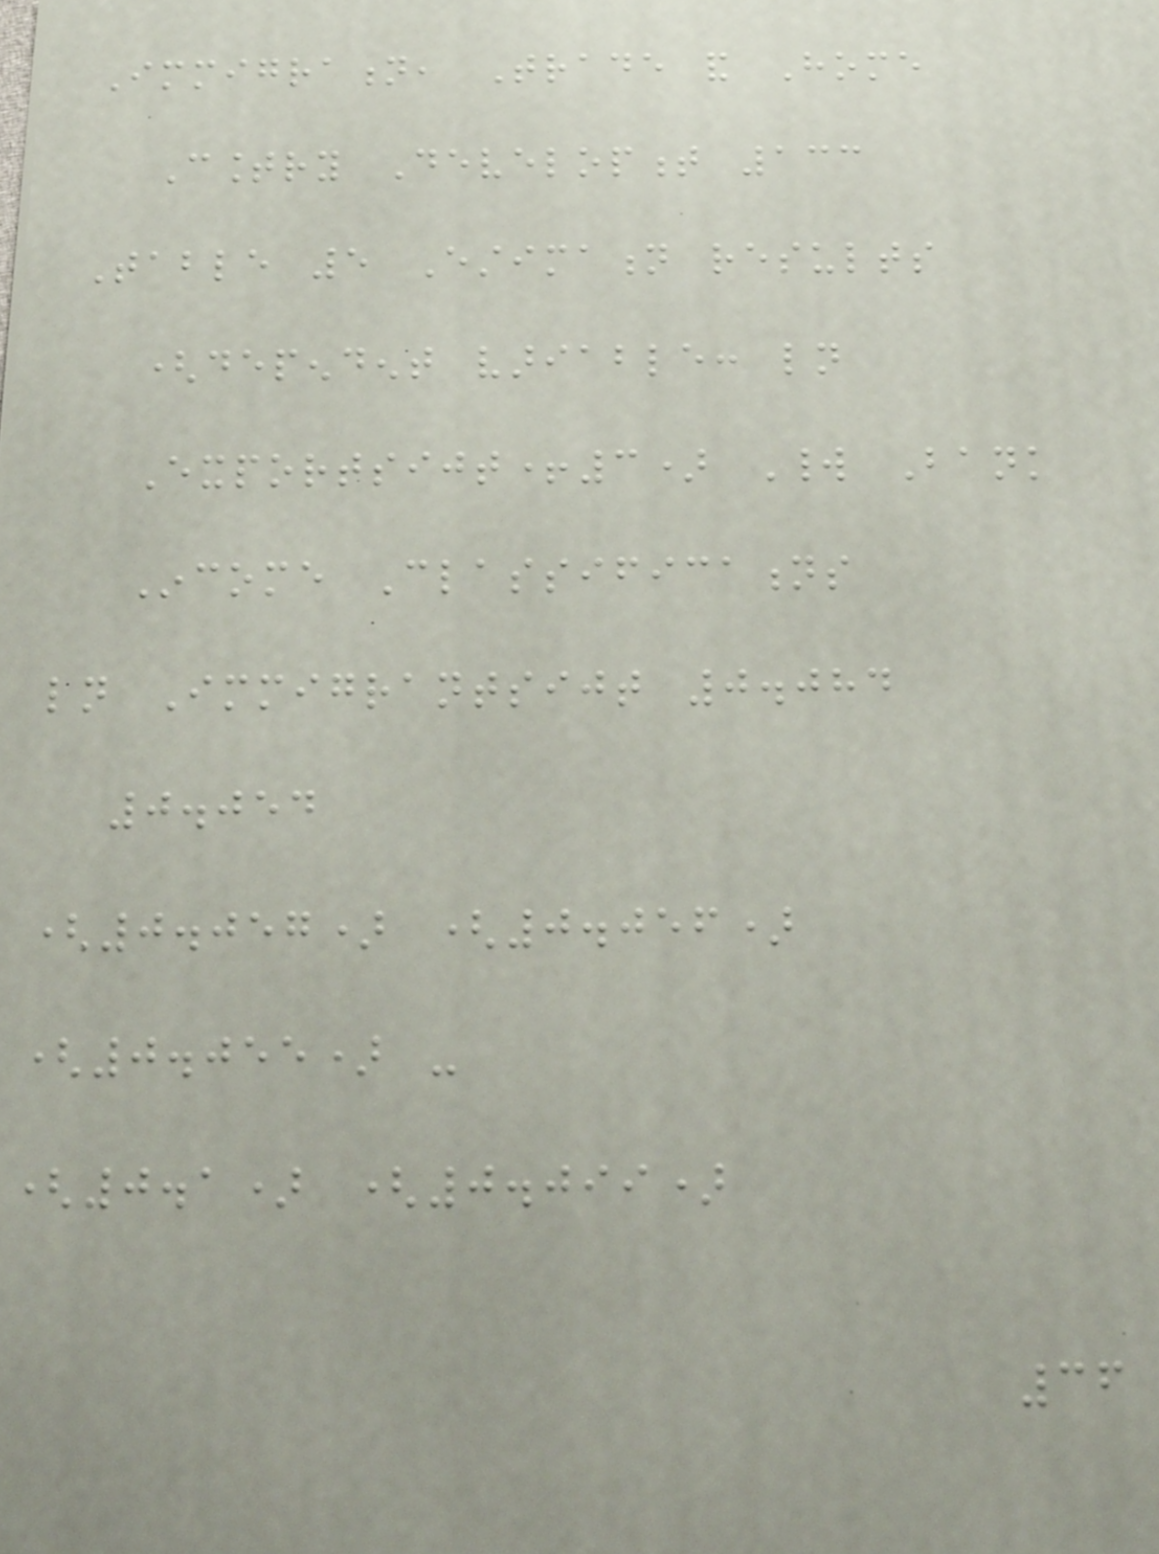Immigration, Trade and Home
Country Development 133
Table 5 Estimation results
(dependent variable: ln
Exportsijt+3) World Bank
Income Classifications
ln Immigrantsijt 0.084
0.054
(0.057) (0.056)
(0.055) -
(0.1) (0.099)
36
